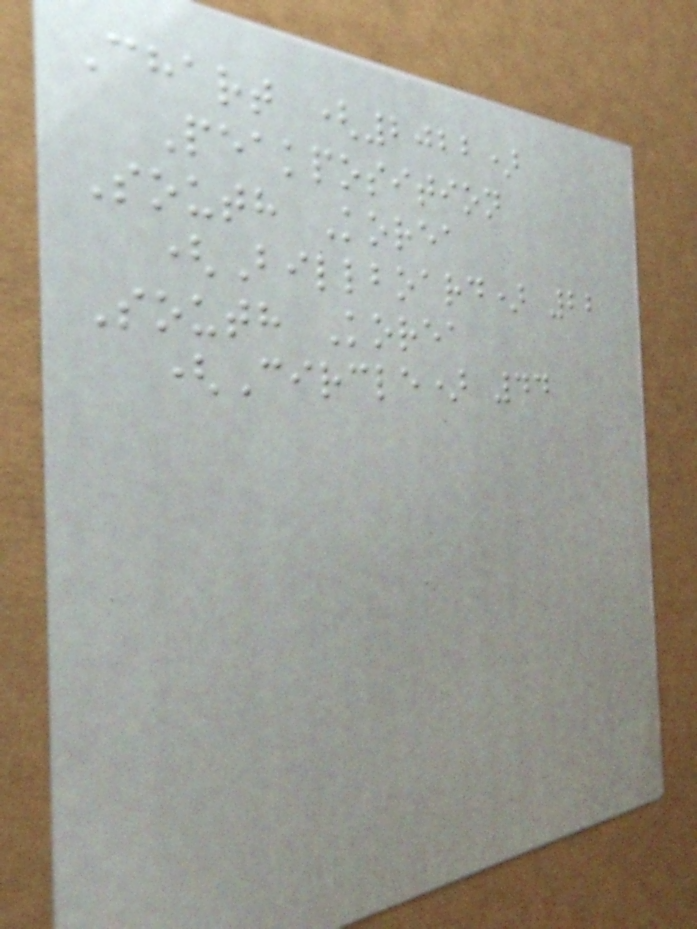Chart (2022)
Peakposition
South Korea
(Billboard) 22
South Korea
(Circle) 44
